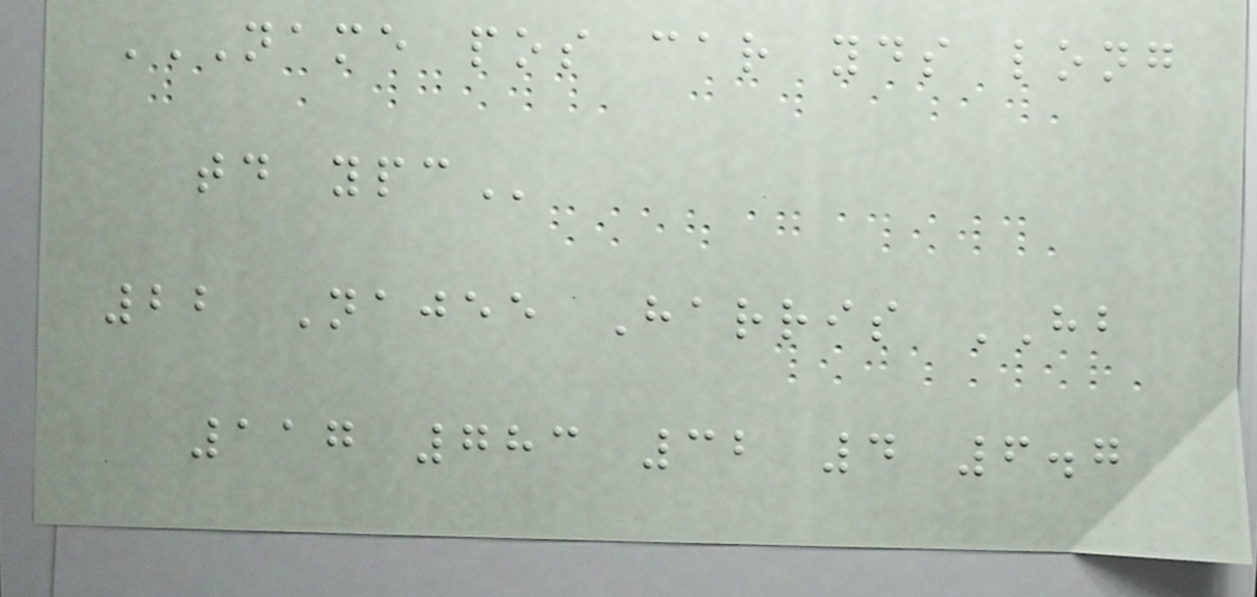NAME POS CAR YDS LONG
TD YPC
22 Najee Harris HB
117 783 32 4 6.7
